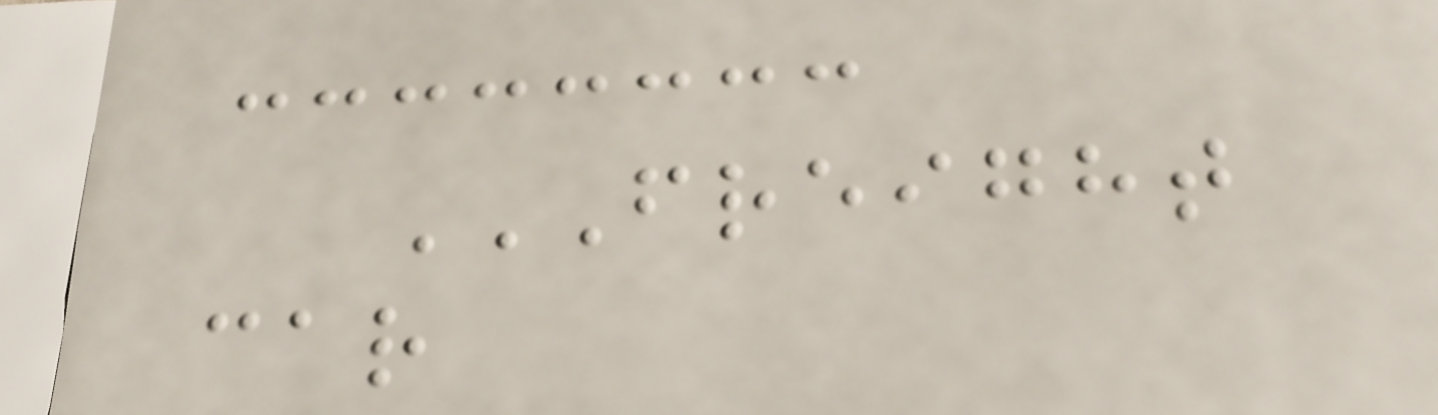FREIGHT
CAR
